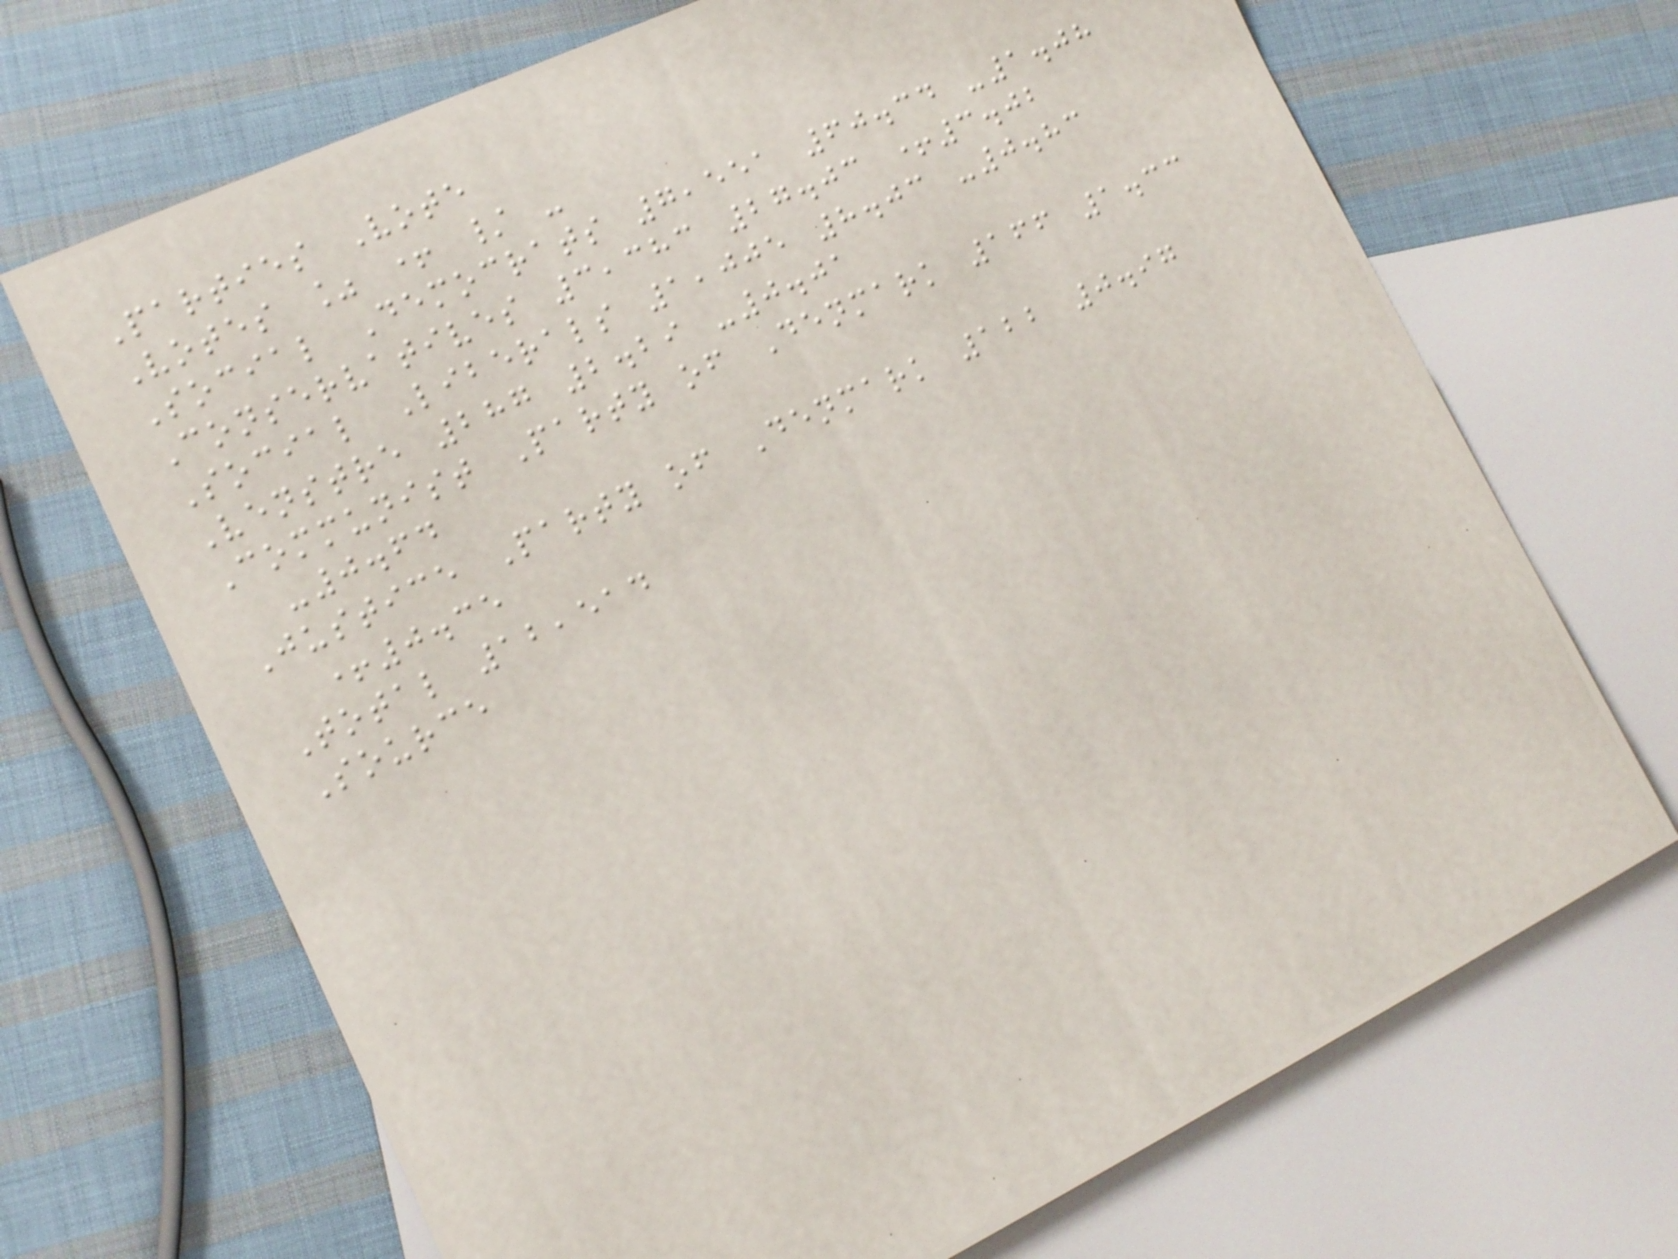Parties Vote
Votes % + / -
Social Democrats 7,551 60.34 -1.08
Conservatives 3,383 27.03 +3.02
Social Liberals 1,005 8.03 -0.83
Venstre 287 2.29 -0.01
Communist Party of Denmark 166 1.33
-0.64
Justice Party of Denmark 122 0.97
+0.35
Total 12,514
Source
